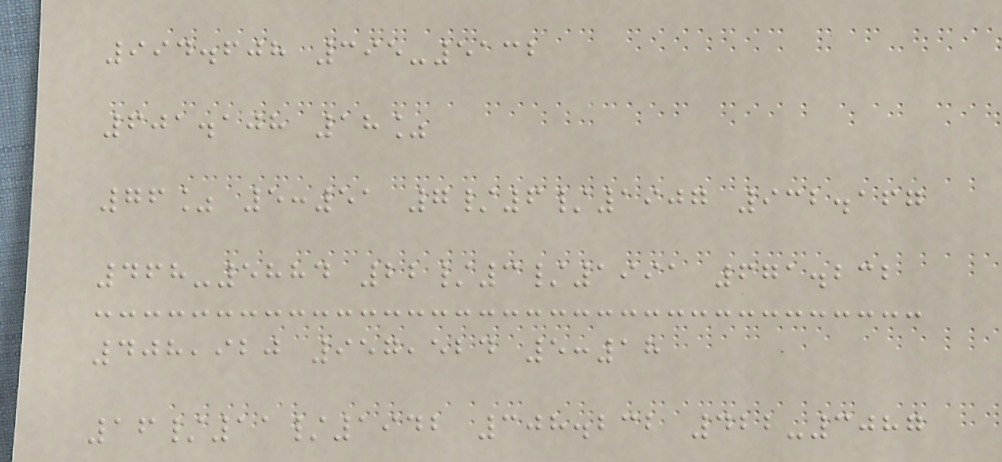994.608 395-5132
601.108 18%
76% 5:51 7/6/1907 932.167
468-5884 22/3/1991 671.232
408,920 957,524 5:18
16/11/1942 308.232 422-3087
